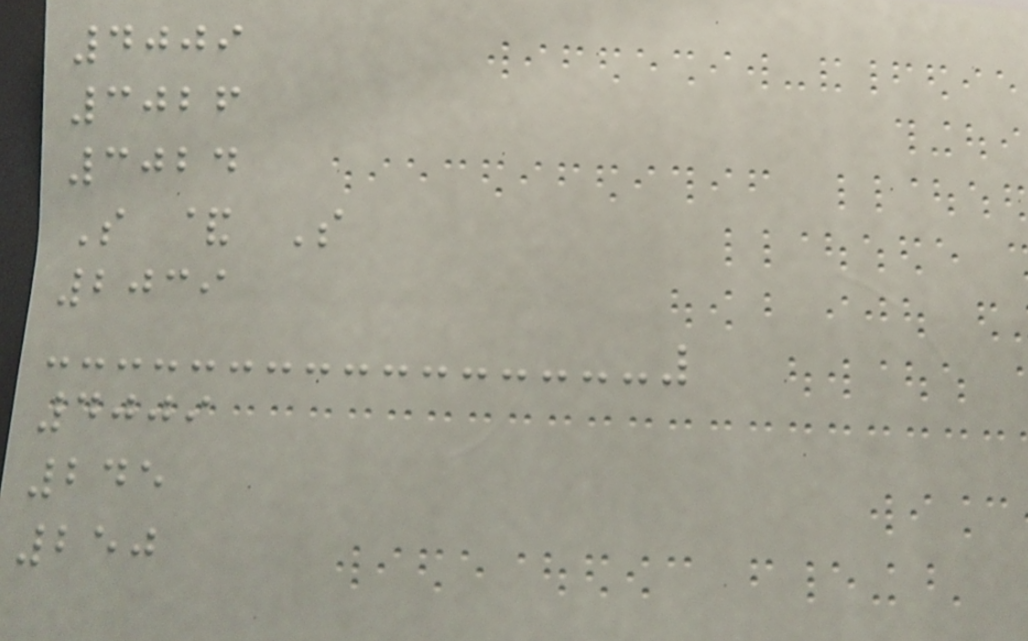4009
3026
3024
S & S
2039
4009
245
250
